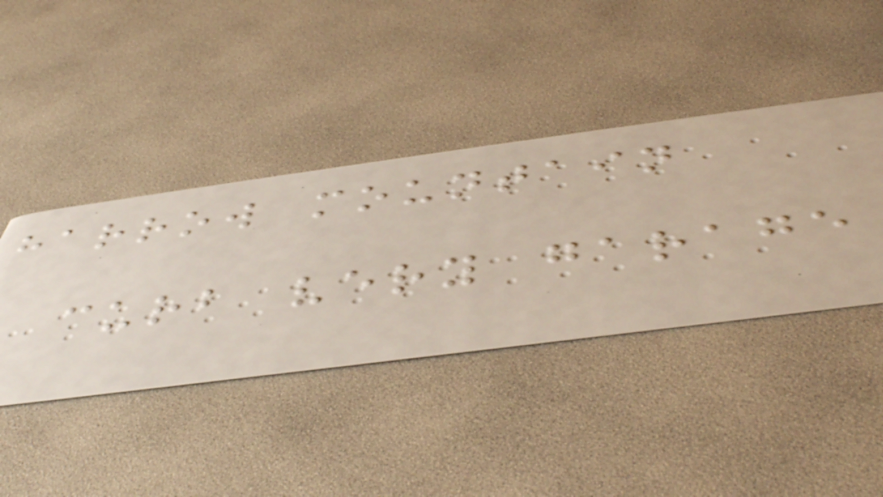harrow mountain
curb very garage
